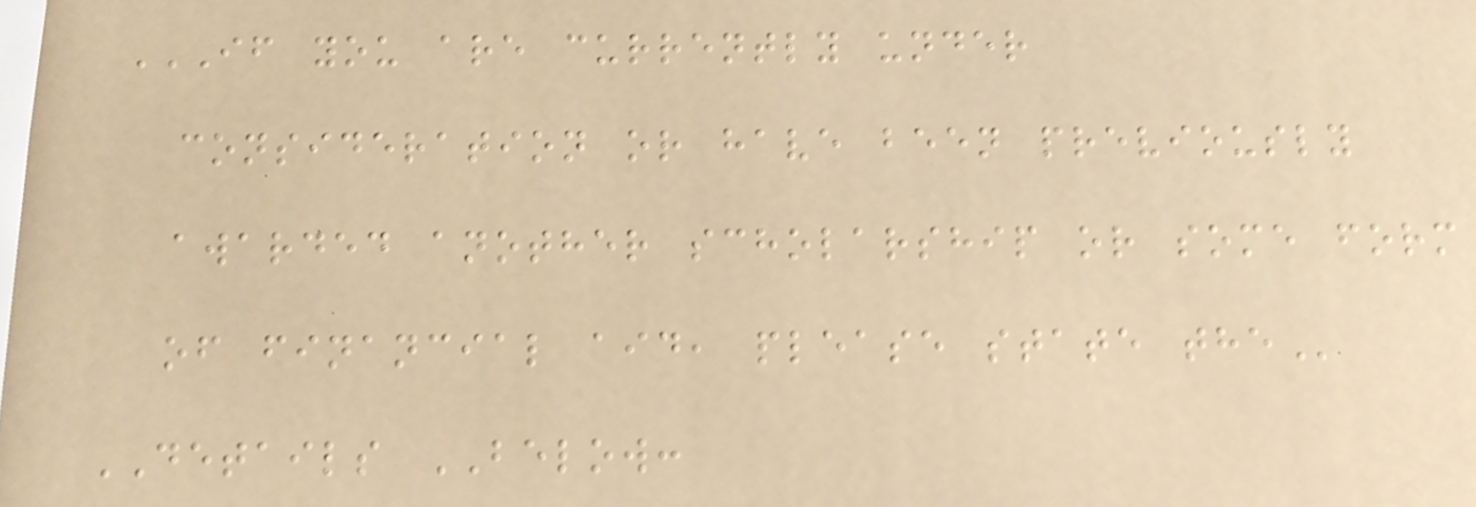IF YOU ARE CURRENTLY UNDER
CONSIDERATION OR HAVE BEEN PREVIOUSLY
AWARDED ANOTHER SCHOLARSHIP OR SOME FORM
OF FINANCIAL AID, PLEASE STATE THE
DETAILS BELOW:
